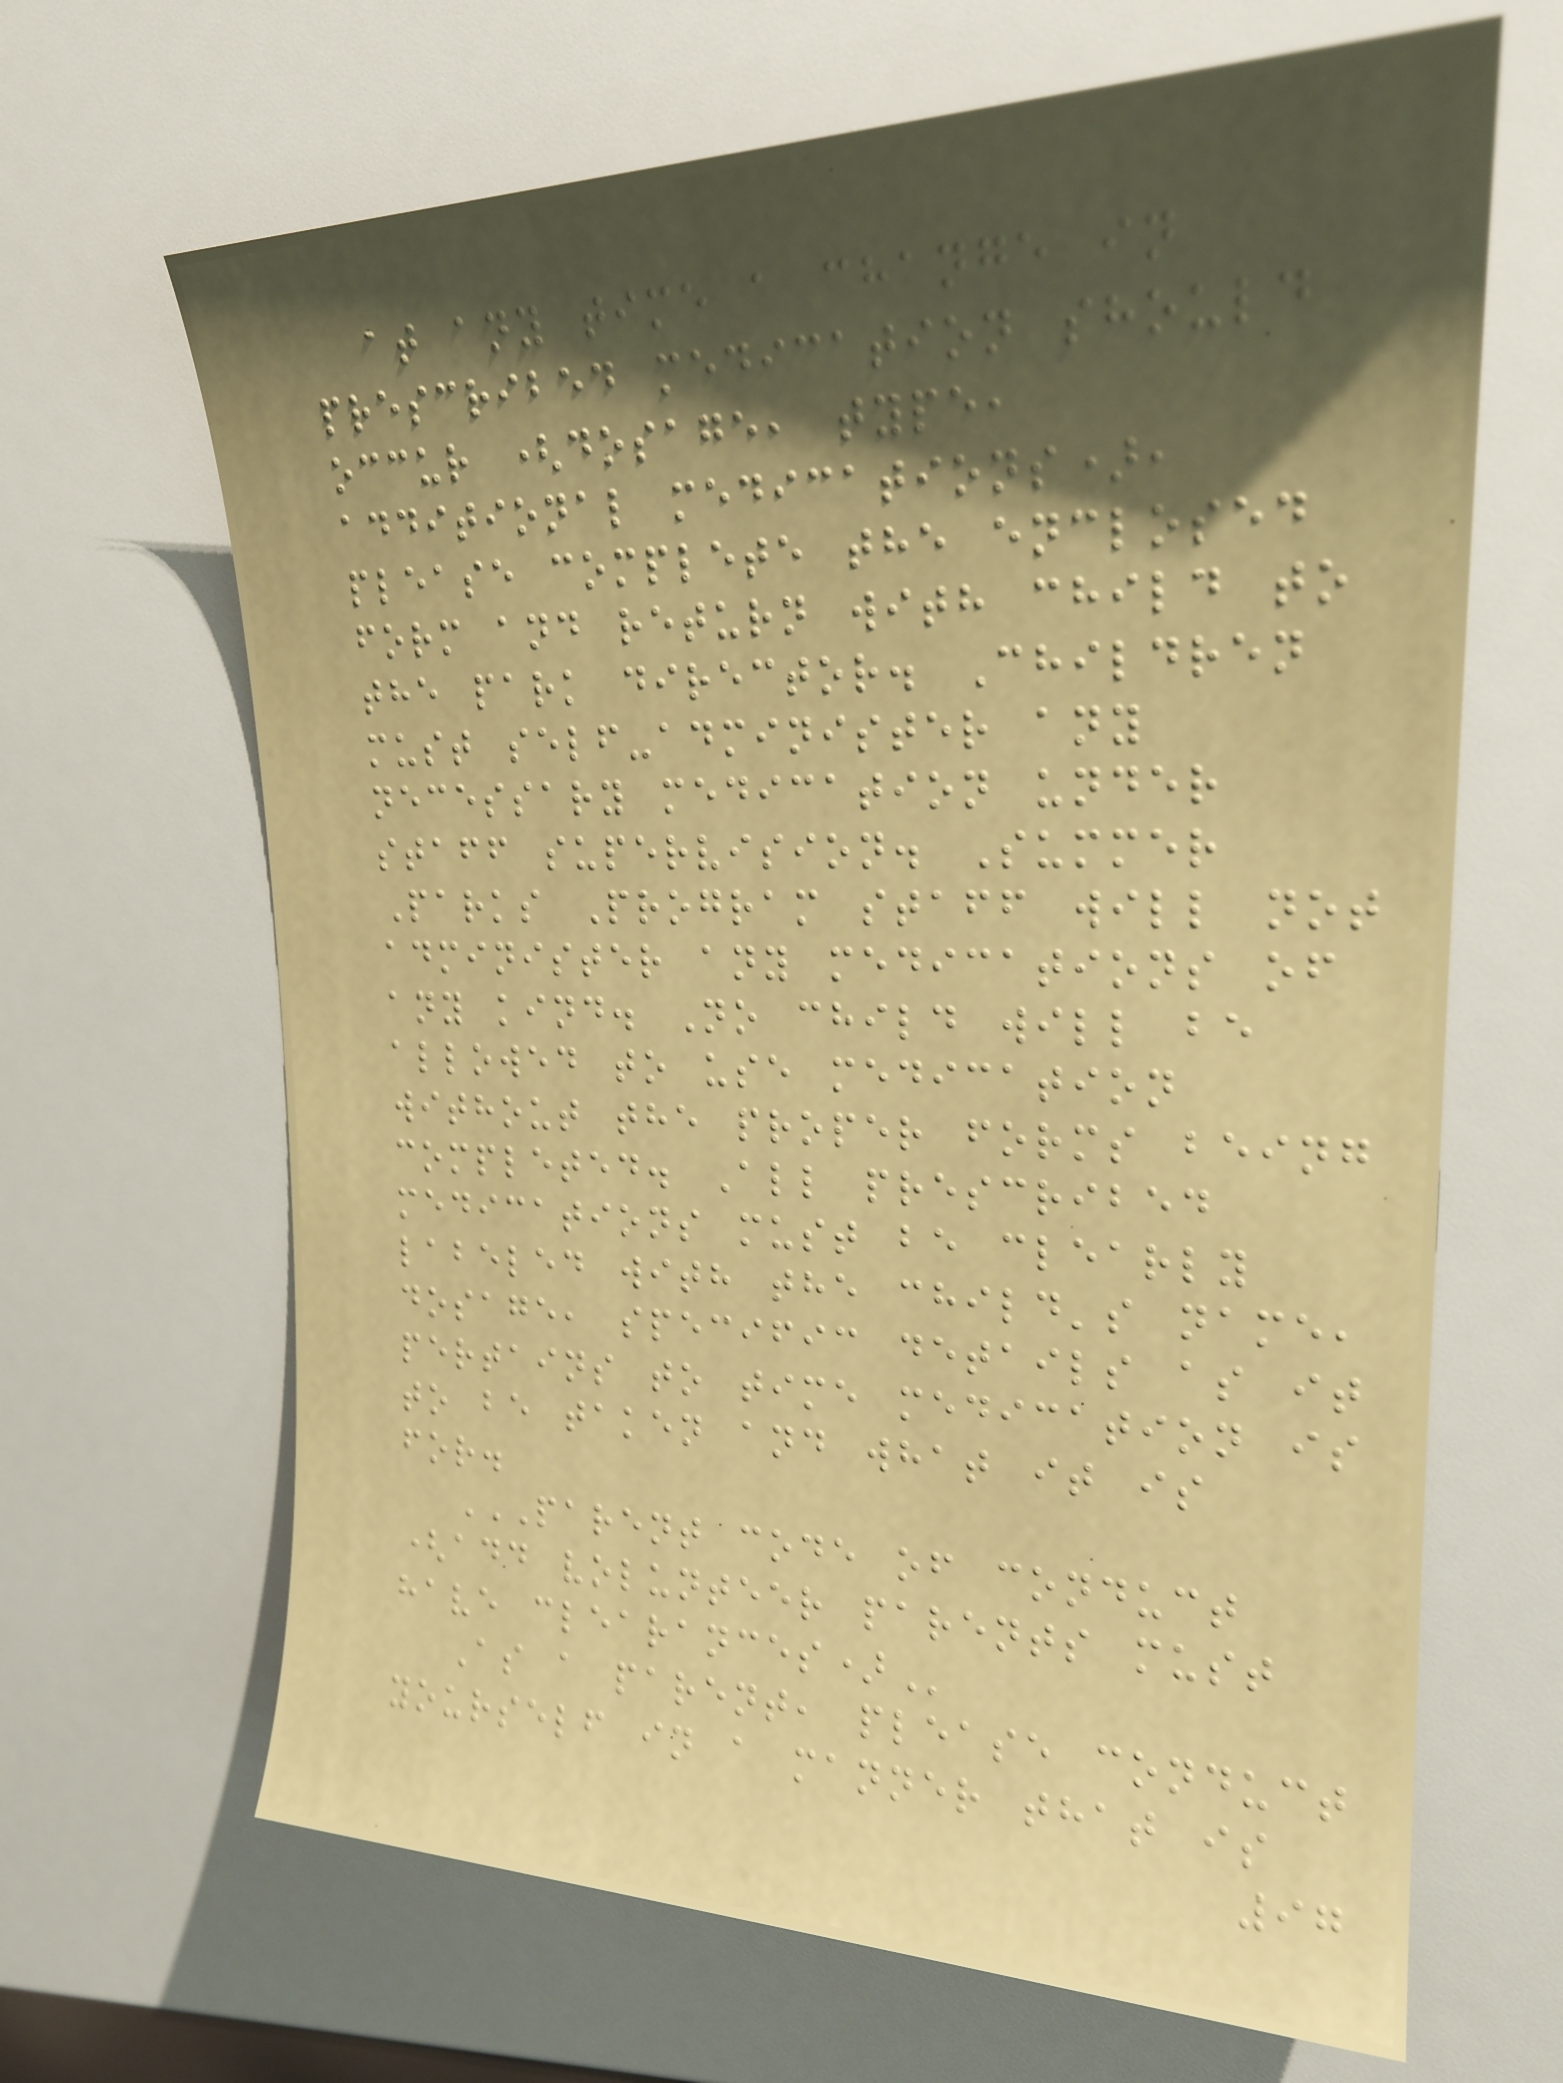at any time a change in
prescribed medication should
occur (dosage, type,
additional medications),
please complete the enclosed
form and return with child to
the park director. Children
must self-administer any
necessary medication under
staff supervision. Summer
Parks Program staff will not
administer any medications of
any kind. No child will be
allowed to use medication
without the proper forms being
completed. All prescribed
medications must be clearly
labeled with the child's name,
dosage, specific details as it
pertains to time medication is
to be taken and what it is
for.
PARENT CODE OF CONDUCT
(ADD VOLUNTEER PARENTS MUST
HAVE CLEARANCES)
As a parent, please conduct
yourself in a manner that is
97
